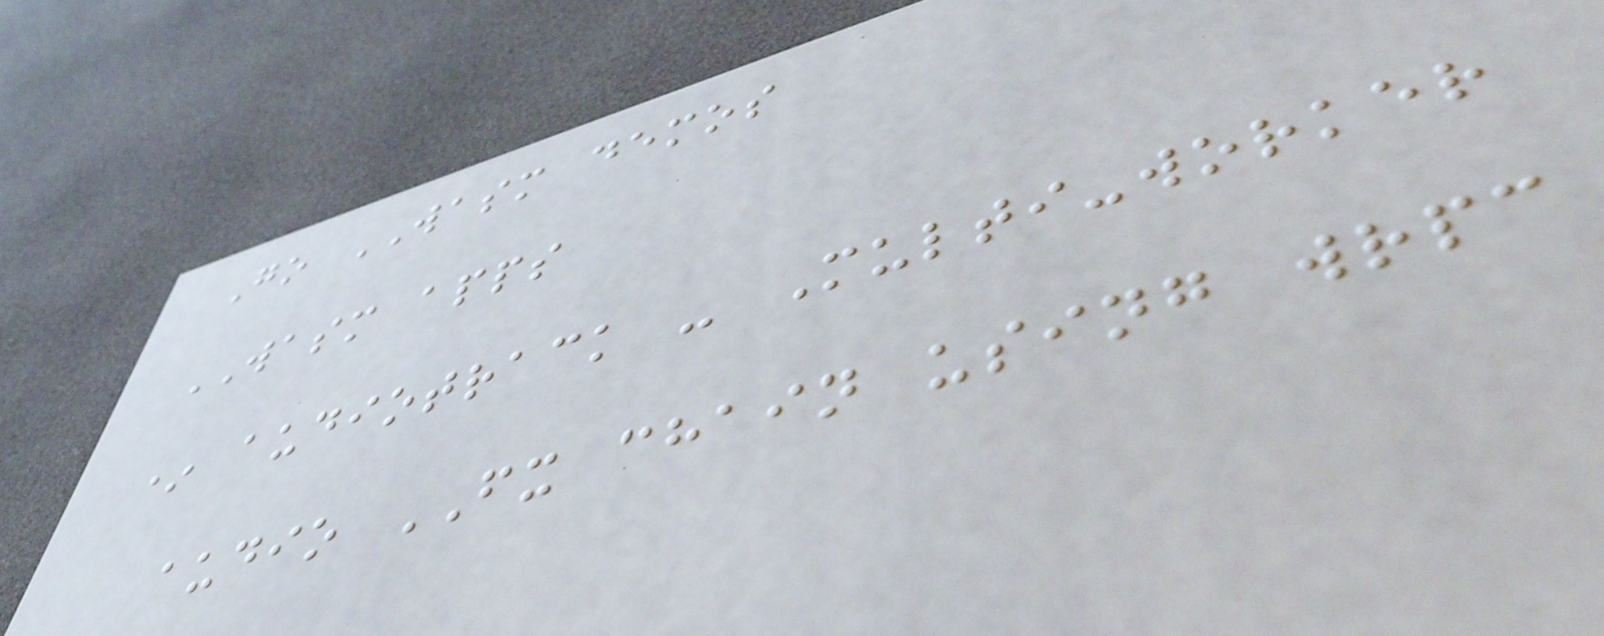Go WASM demos
WASM apps
* audiotrack - Multi-worker
audio FX chain using wrpc
